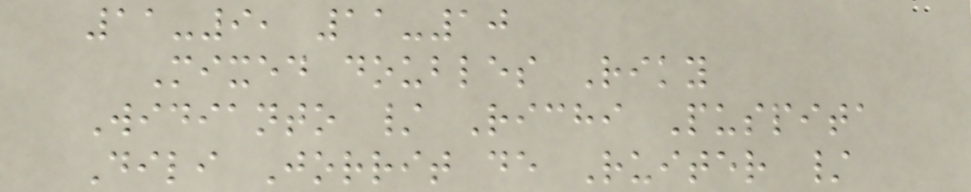11-9, 11-10
Mixed doubles Riky
Widianto / Richi Puspita
Dili Jorrit de Ruiter /
